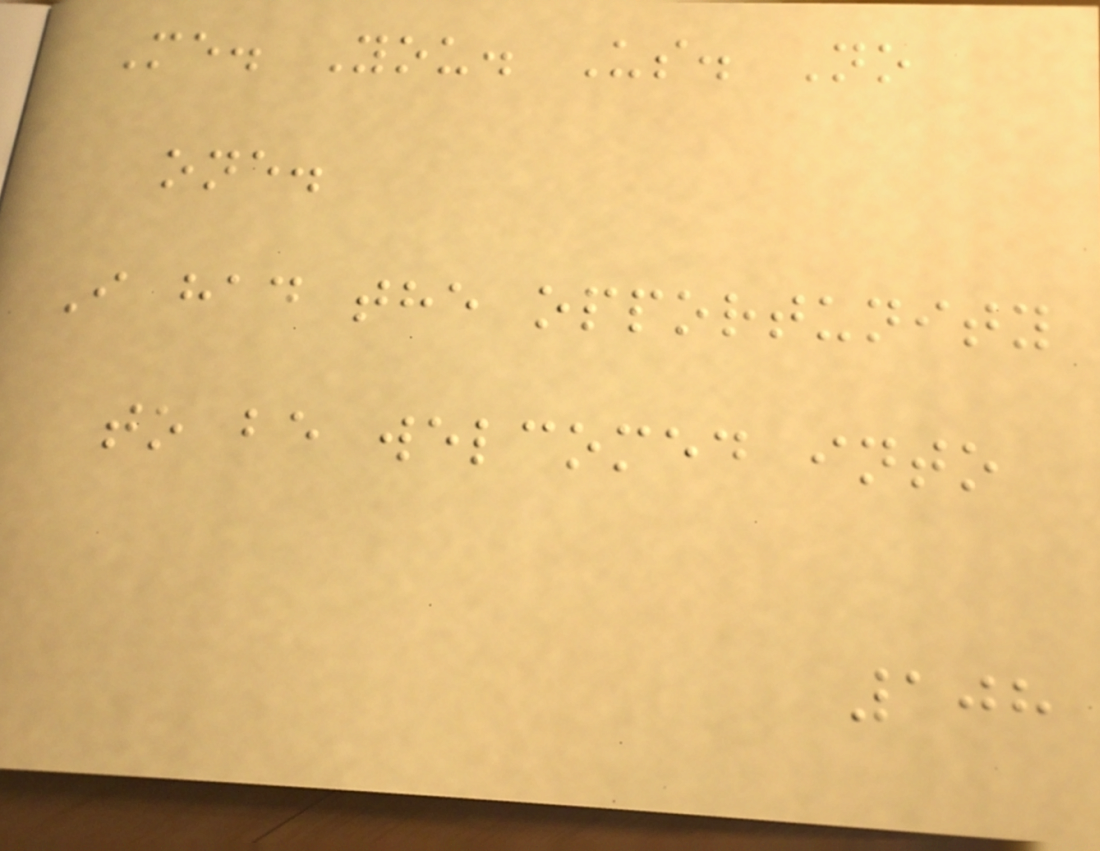Me. You. Us. No
one.
I had the opportunity
to be welcomed into
108
